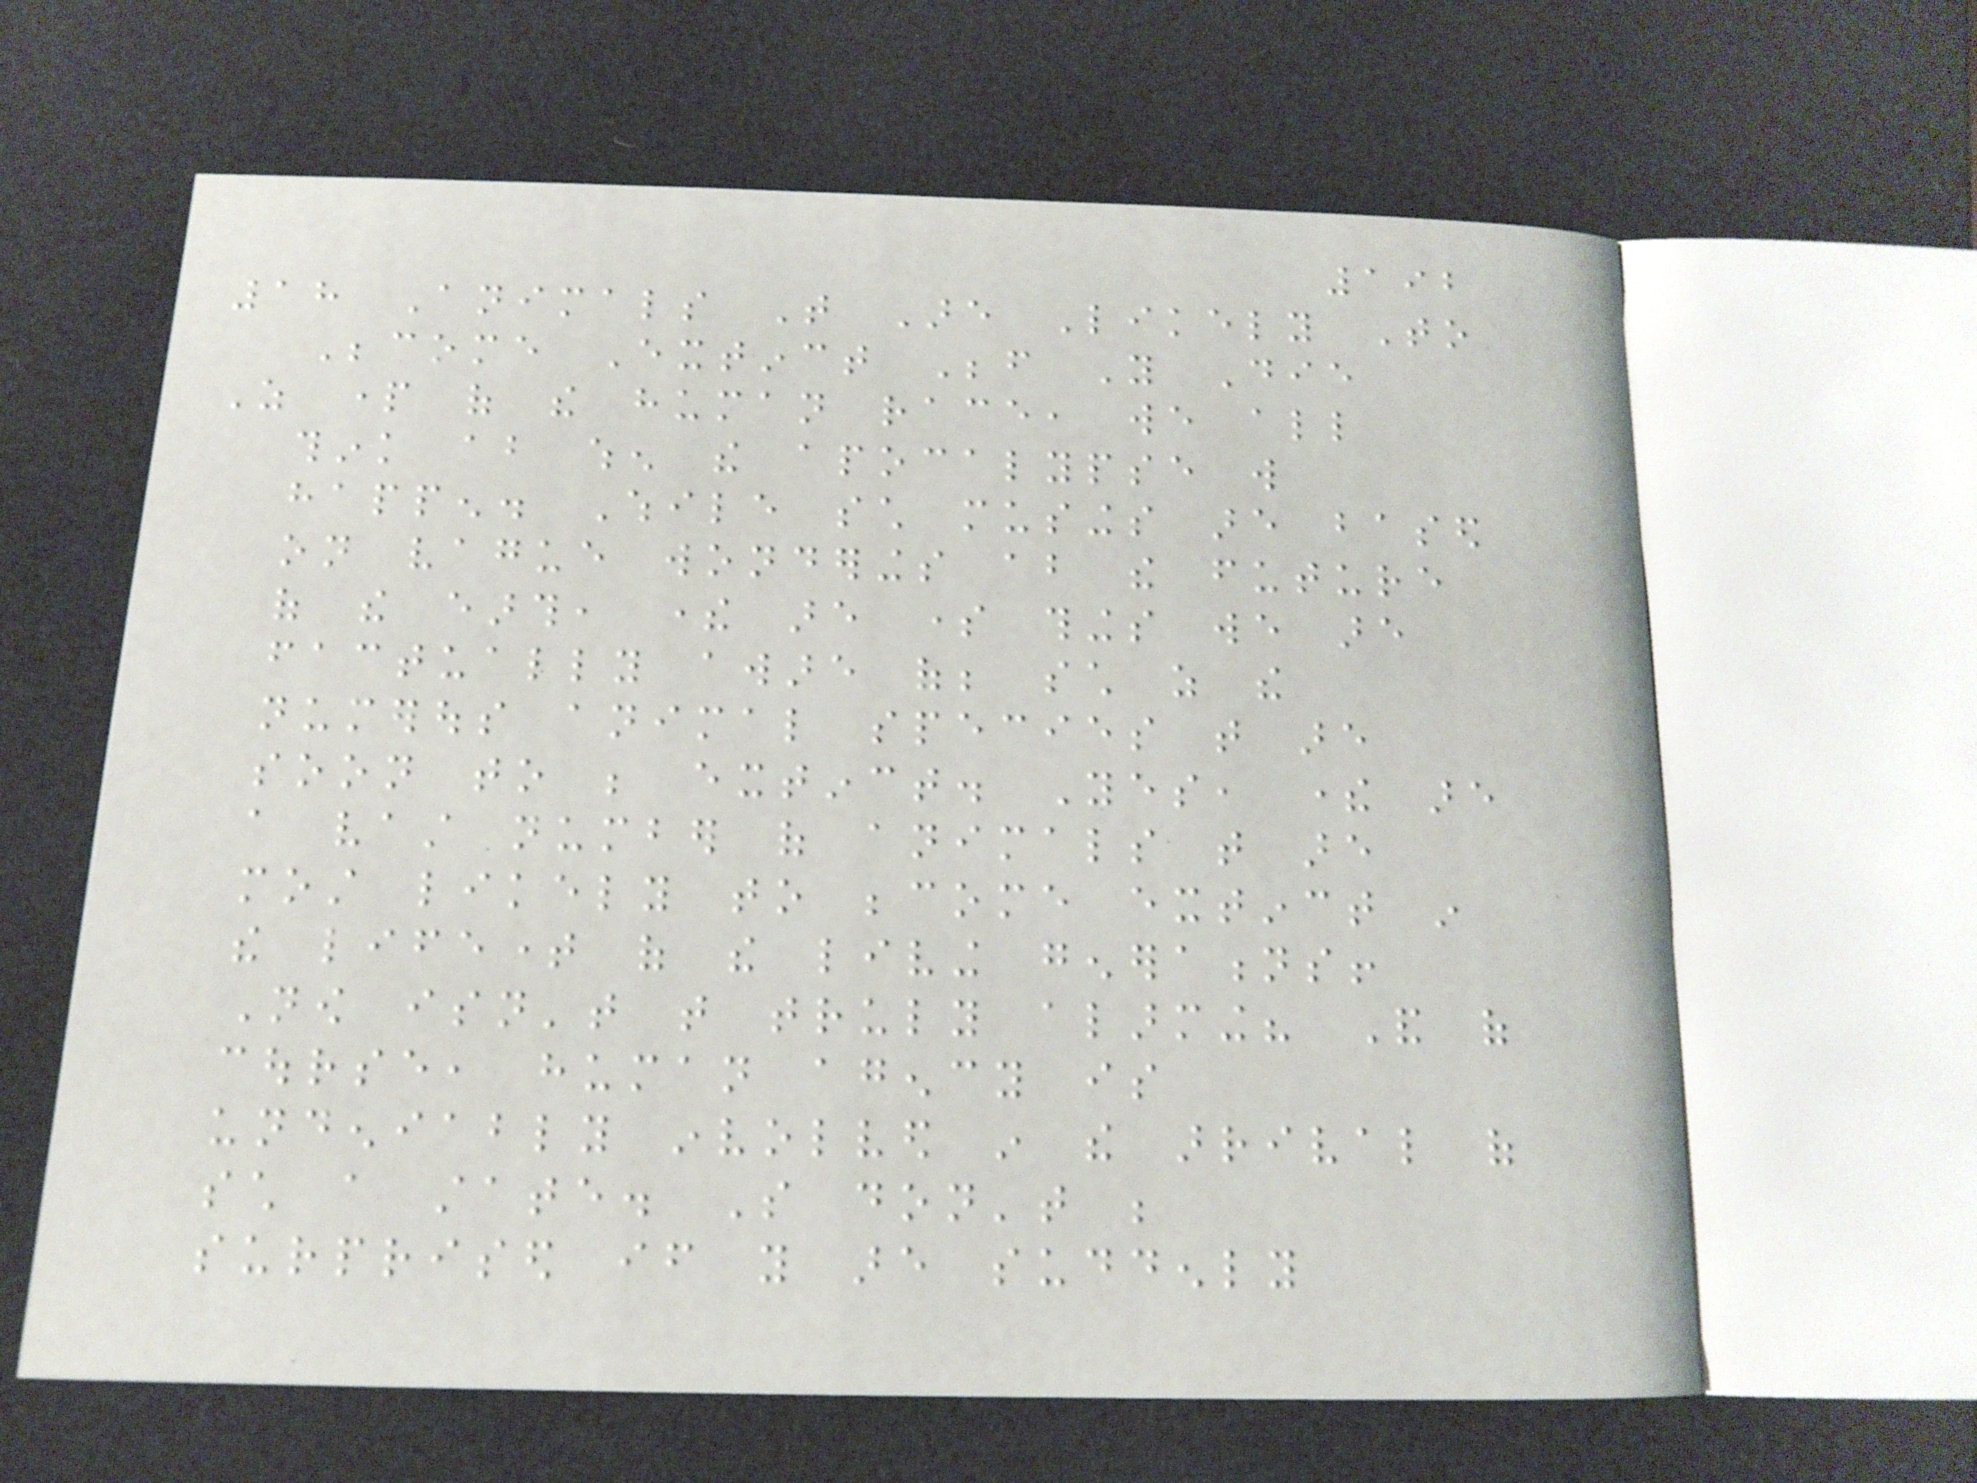192
18 Animals That Are Likely To
Become Extinct Before You Die
As part of the human race, we all
think about when the apocalypse will
happen. While such musings are based
on vague wonderings about the future
of the earth, there are some things we are
factually aware of; such as the
numerous animal species that are
soon to be extinct. Yes, there are
a vast number of animals that are
most likely to become extinct in
the lifetime of the living generations!
Now isn't that truly alarming? And of
course, human agency is
undeniably involved in the arrival of
such a state. So don't be
surprised if you are suddenly
